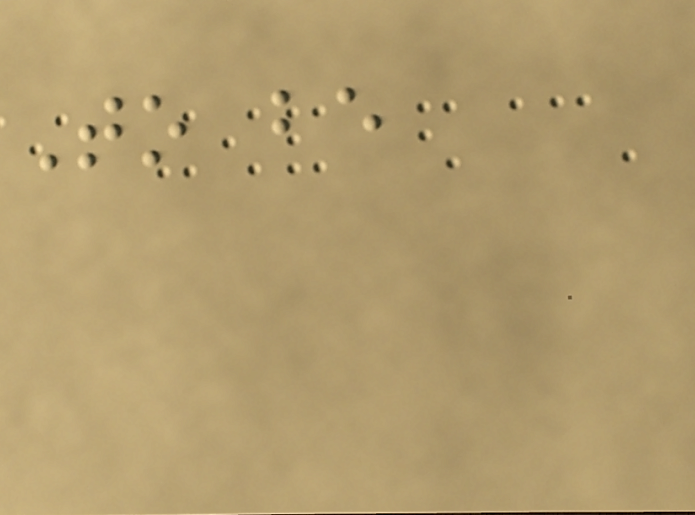To be
